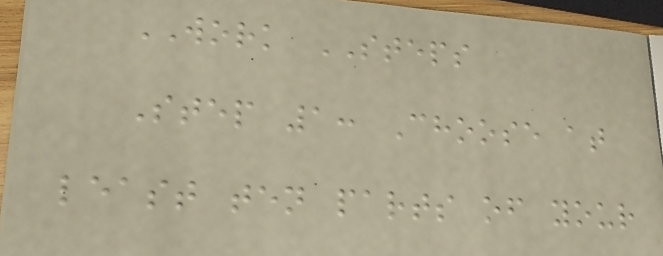WORK STEPS
Step 1: Choose at
least ten parts of your
